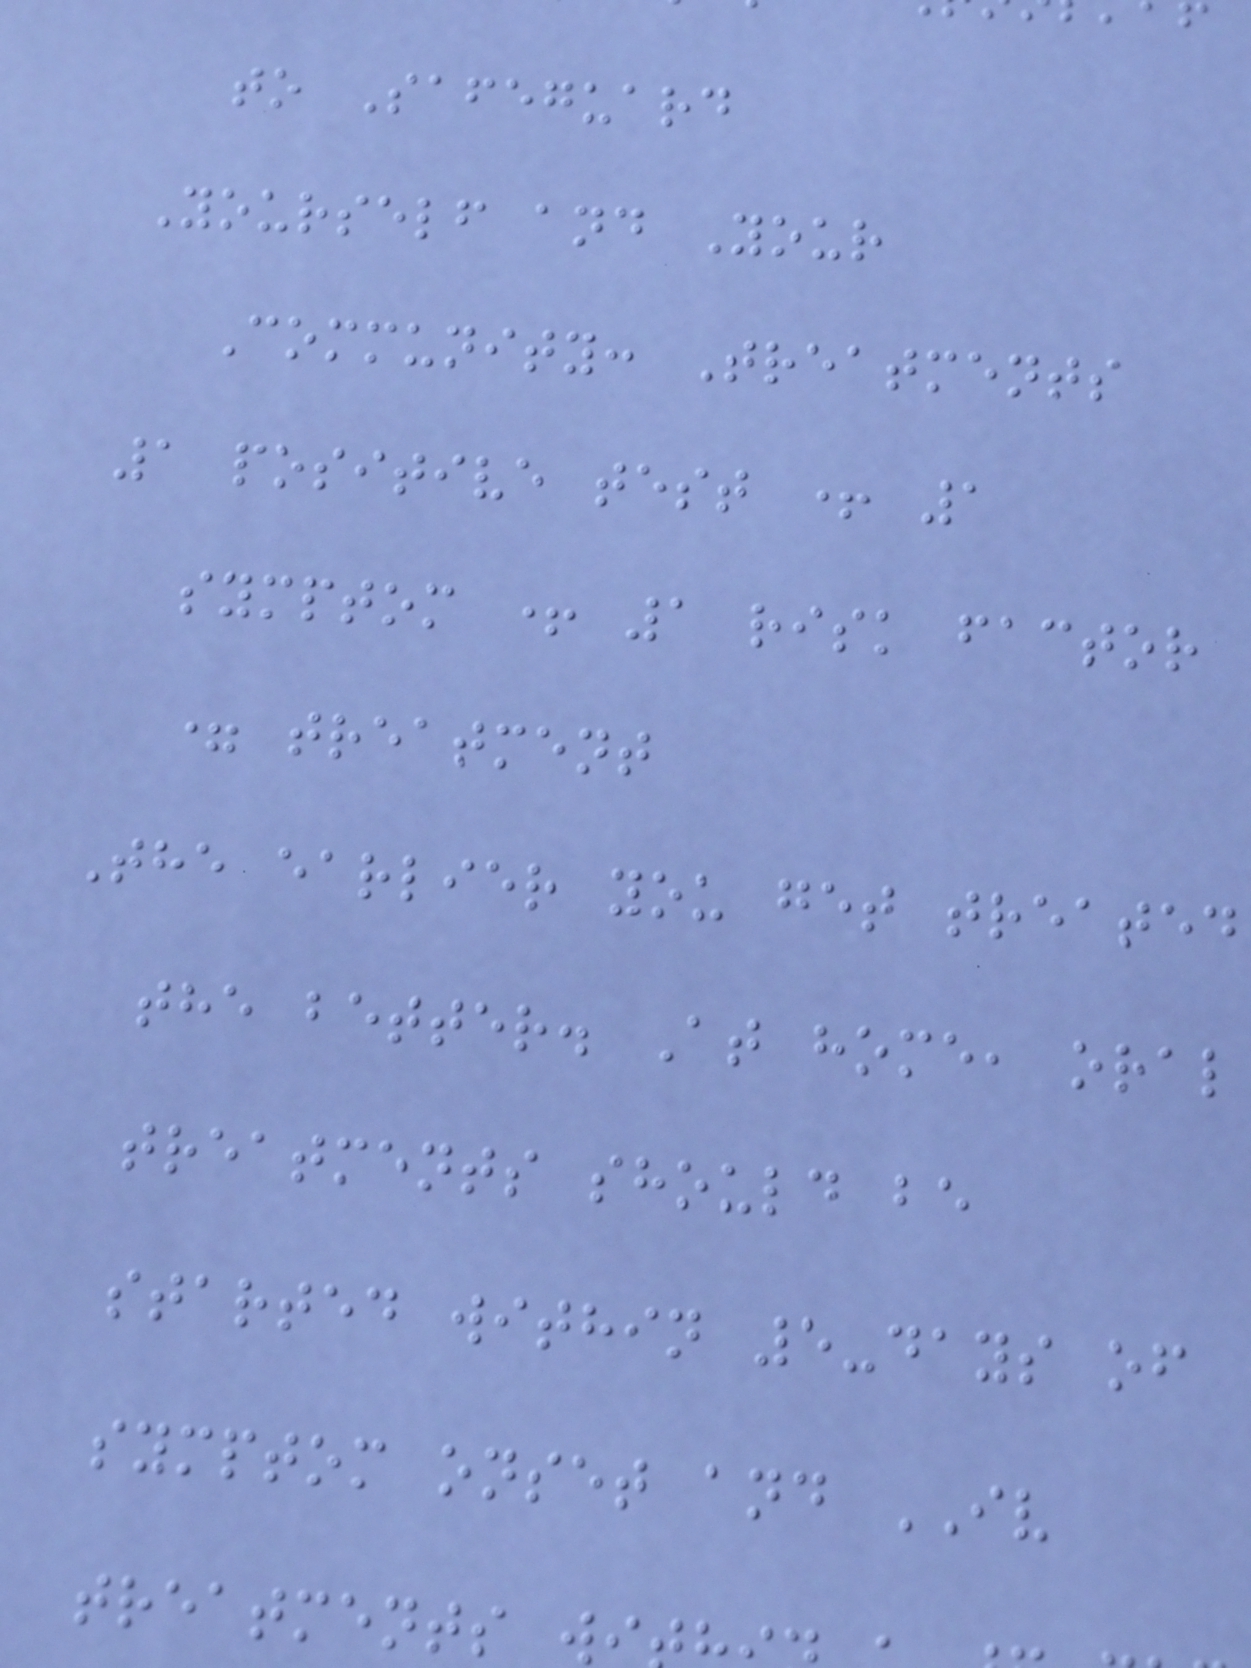to Safeguard
Yourself and Your
Community: Treatments
1 positive test + 1
symptom + 1 risk factor
= treatment
The earlier you get treated
the better. At home, oral
treatments should be
started within 5-days of
symptom onset and IV
treatments w
